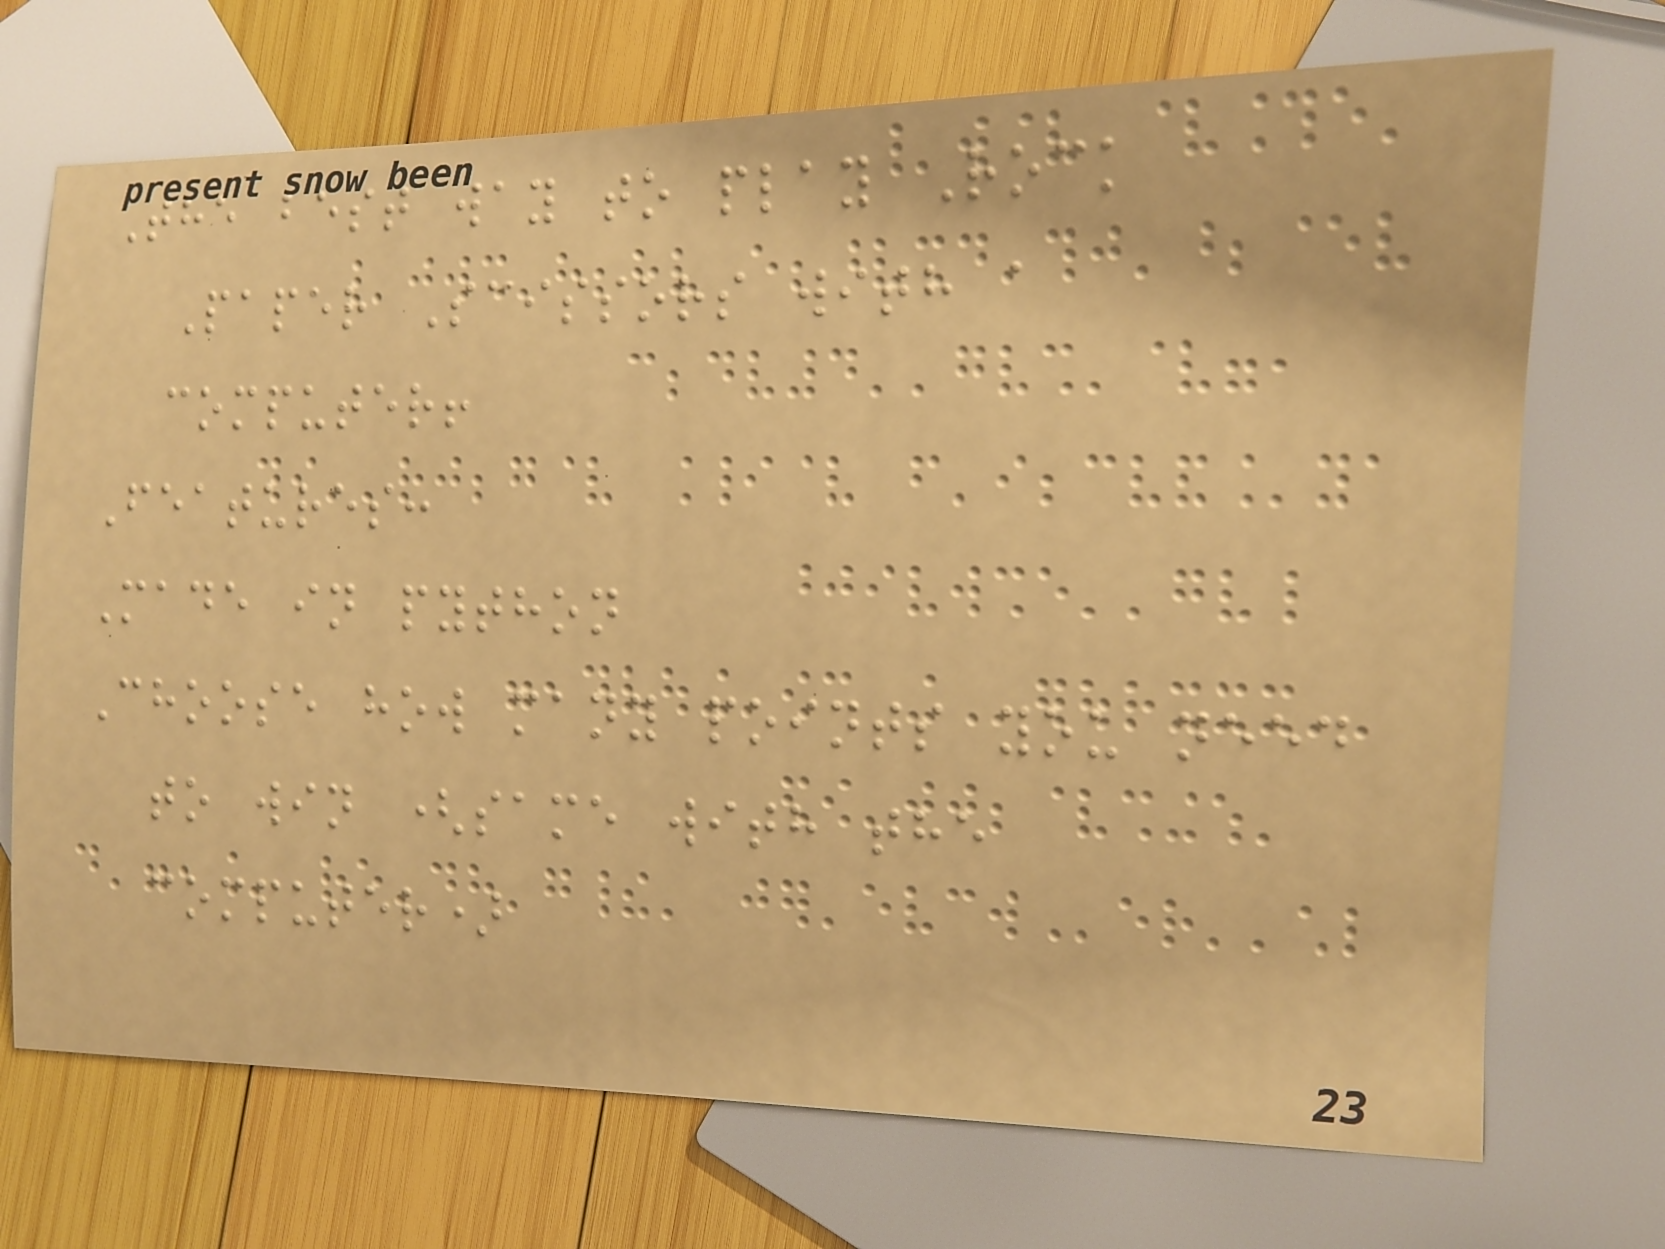The best way to play Rock
Paper Scissors with a
computer!
Features:
Made in python
Choose how many points you need
to win (same with the
computer)
